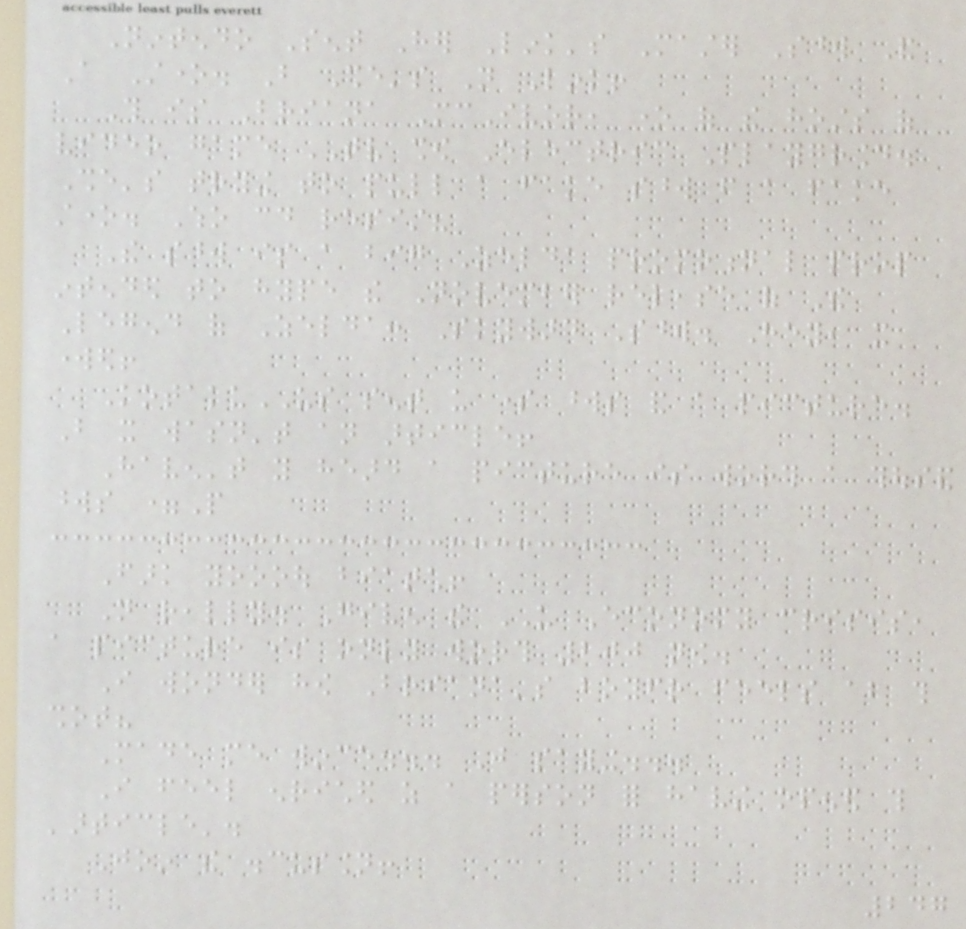Nintendo Sent Her Link's Master Sword And
A Stone. But She's Not Link!
This is Briana McIvor, one of the hosts of
video game TV show Electric Playground.
She's trying to pull a fake sword from a fake
stone. Who could resist?
The sword is a big Zelda promotional prop
intended to hype the November release of The
Legend of Zelda: Skyward Sword. Hey, it
worked!
KotakuUS sent us some words and a picture.
But it wasn't an article!
Haven't you heard a picture is worth a thousand
words =P
Fark yoooou biatch!
Not really. Given the US Economy crisis,
a picture is only worth 200 now.
I wonder how Briana's boyfriend feels about this
shot?
Made me wince... Just saying...
I feel enriched as a person for having opened this
'article'.
Join the discussion!
247
